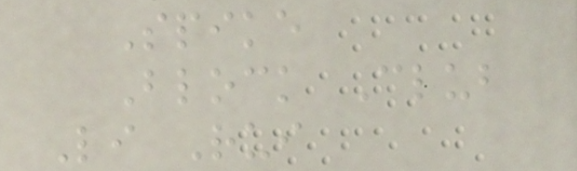Spike
Block Club
Li Rui
